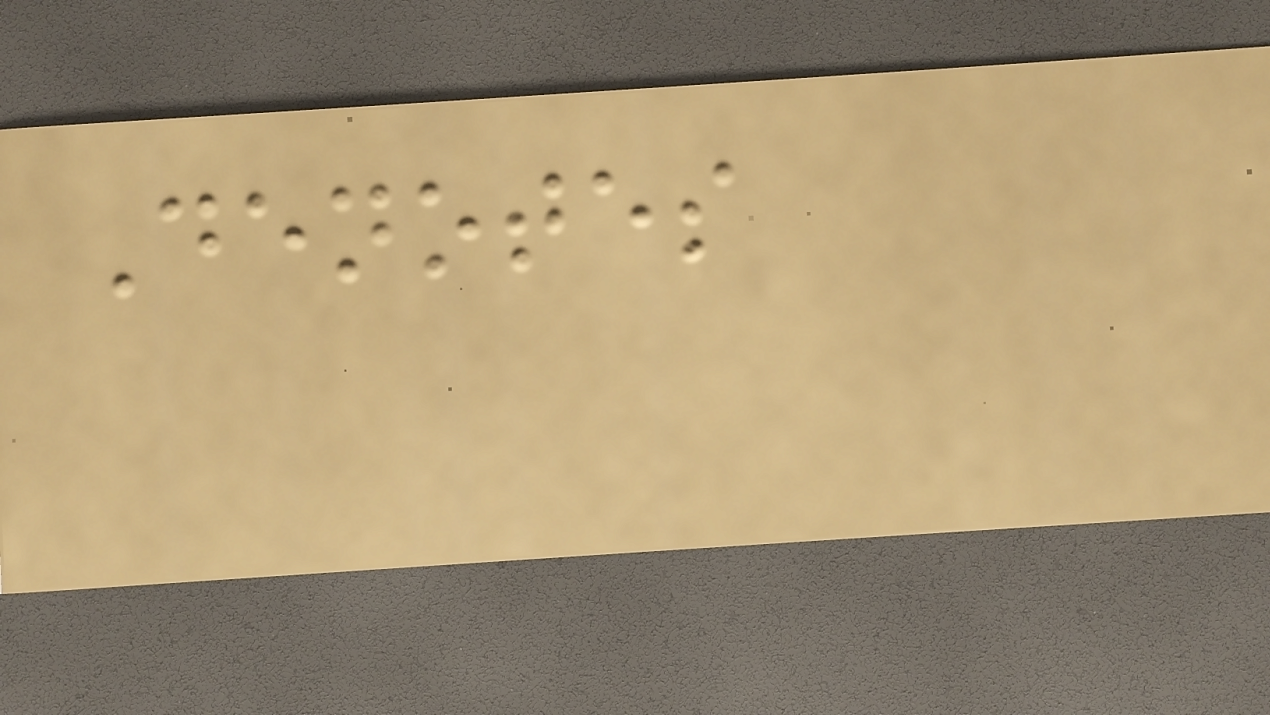Denotes
